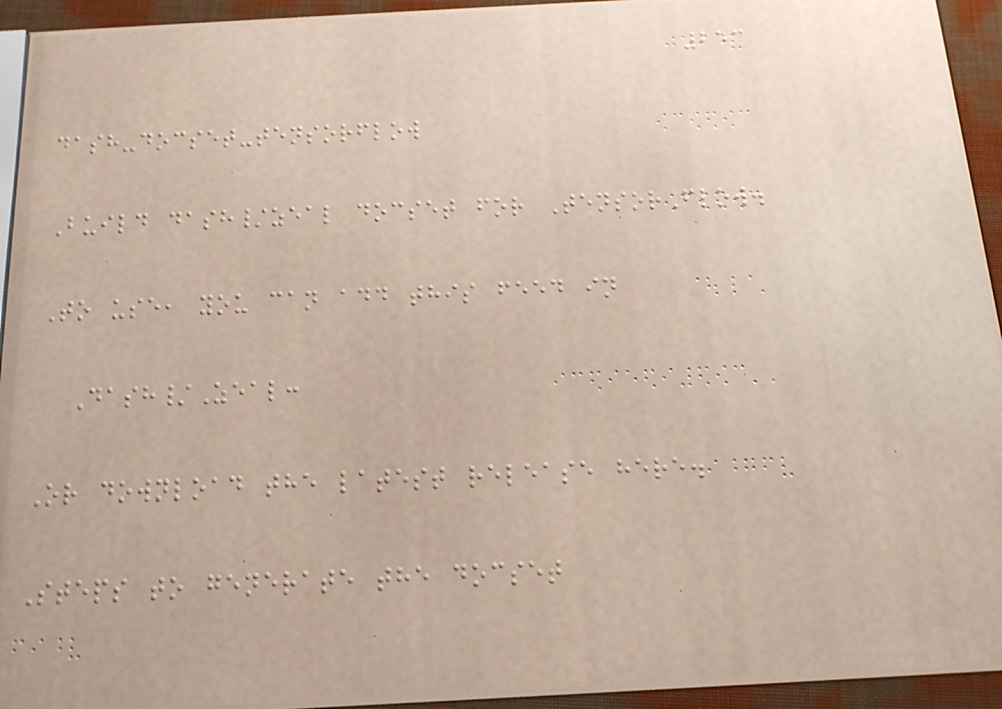253
dash-docset-tensorflow
Build dash/zeal docset for TensorFlow.
To use, you can add this feed in
Dash/Zeal:
Or download the latest release here.
Steps to generate the docset
